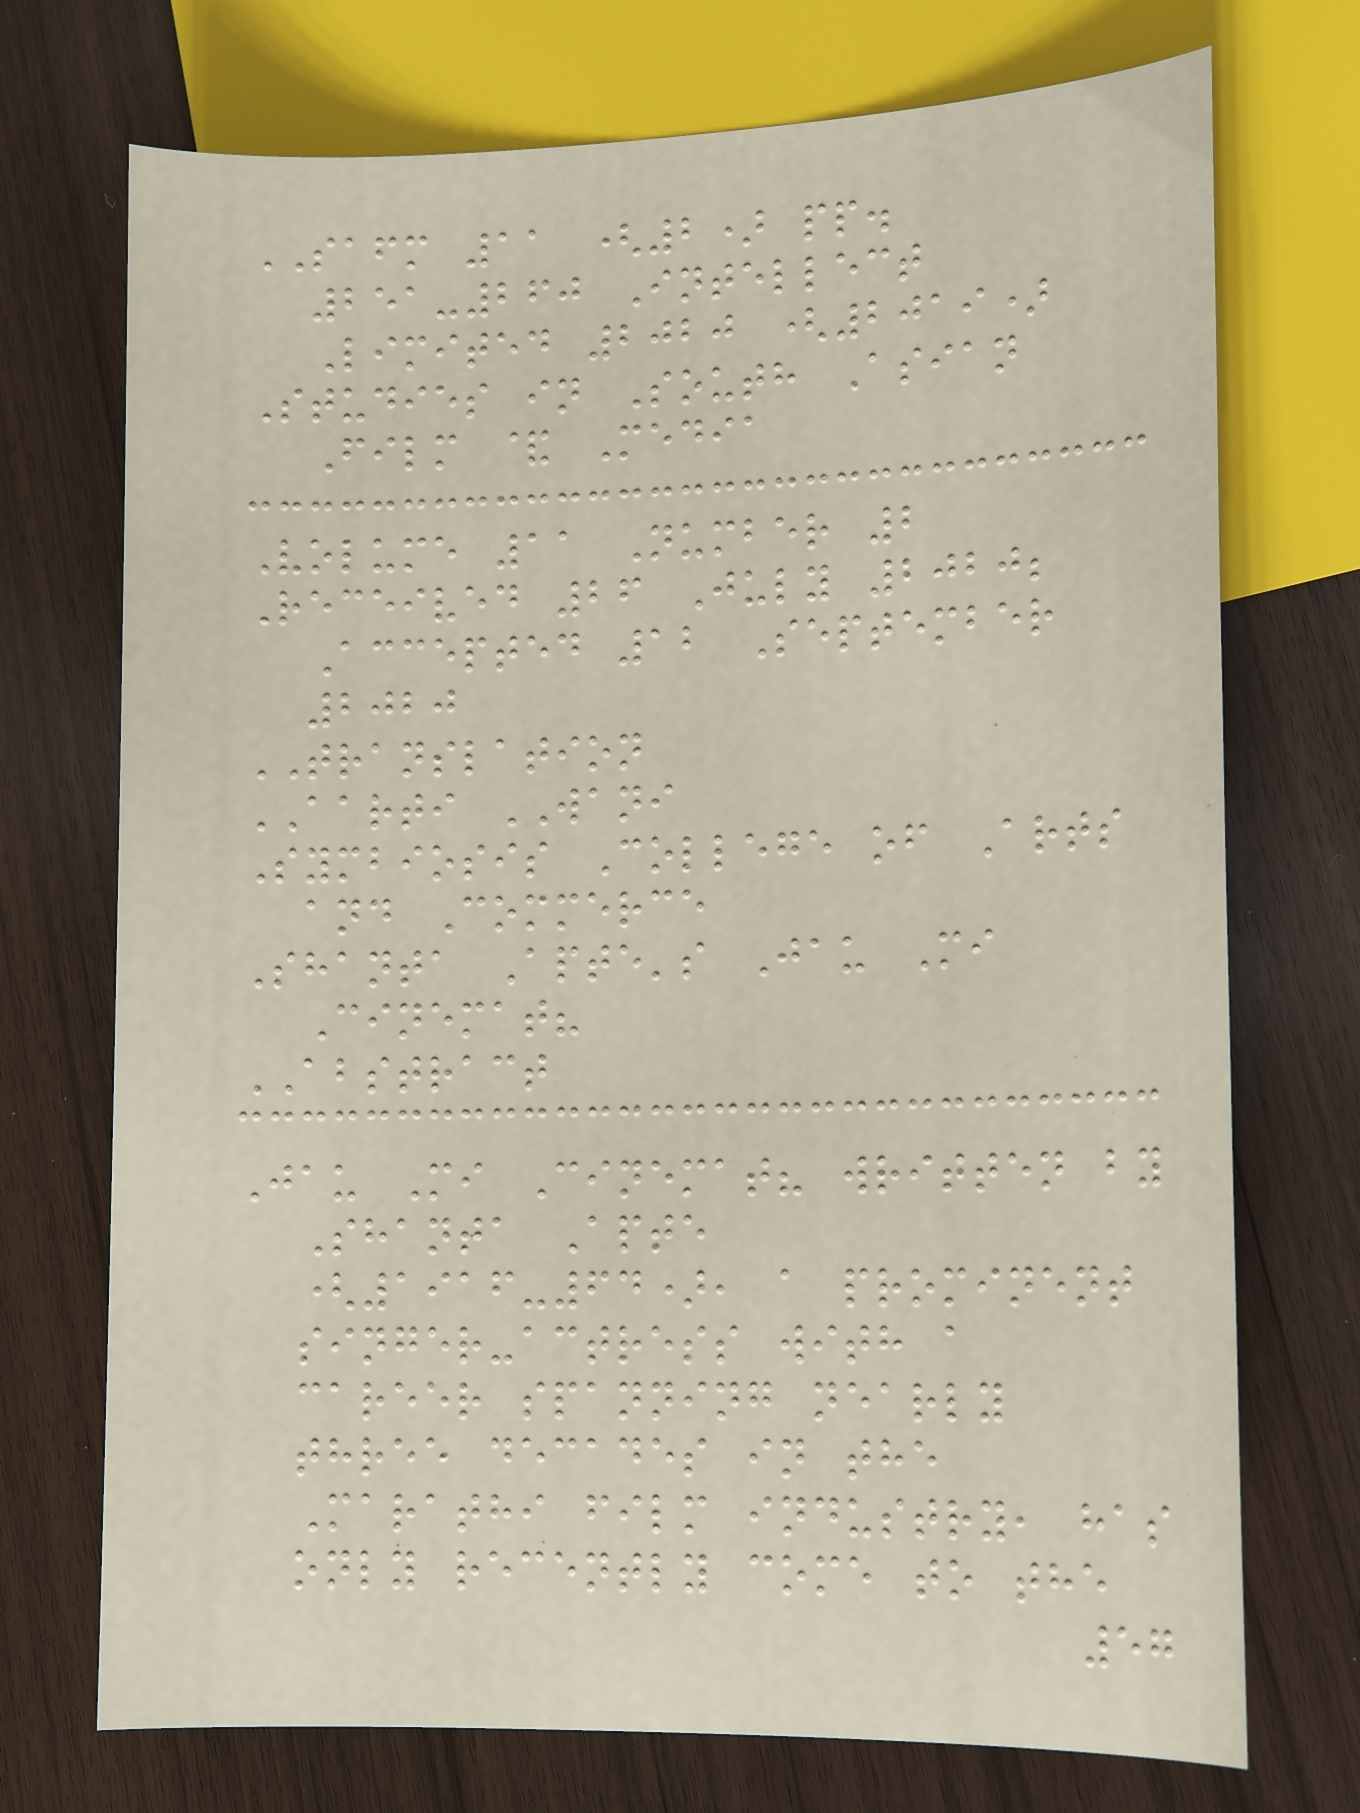SAFM 11 (2) pp.
251-260 Intellect
Limited 2020 (2019)
Studies in South Asian
Film & Media
Volume 11 Number 2
Received 26 July 2020;
Accepted 12 September
2020
TRANSLATION
AARTI WANI
Symbiosis College of Arts
and Commerce
Shanta Apte's Jau Mi
Cinemat?
ABSTRACT
Jau Mi Cinemat? written by
Shanta Apte
(1916-64), a prominent
singer-actress with a
career spanning nearly
three decades in the
Marathi film industry, has
only recently come to the
57
